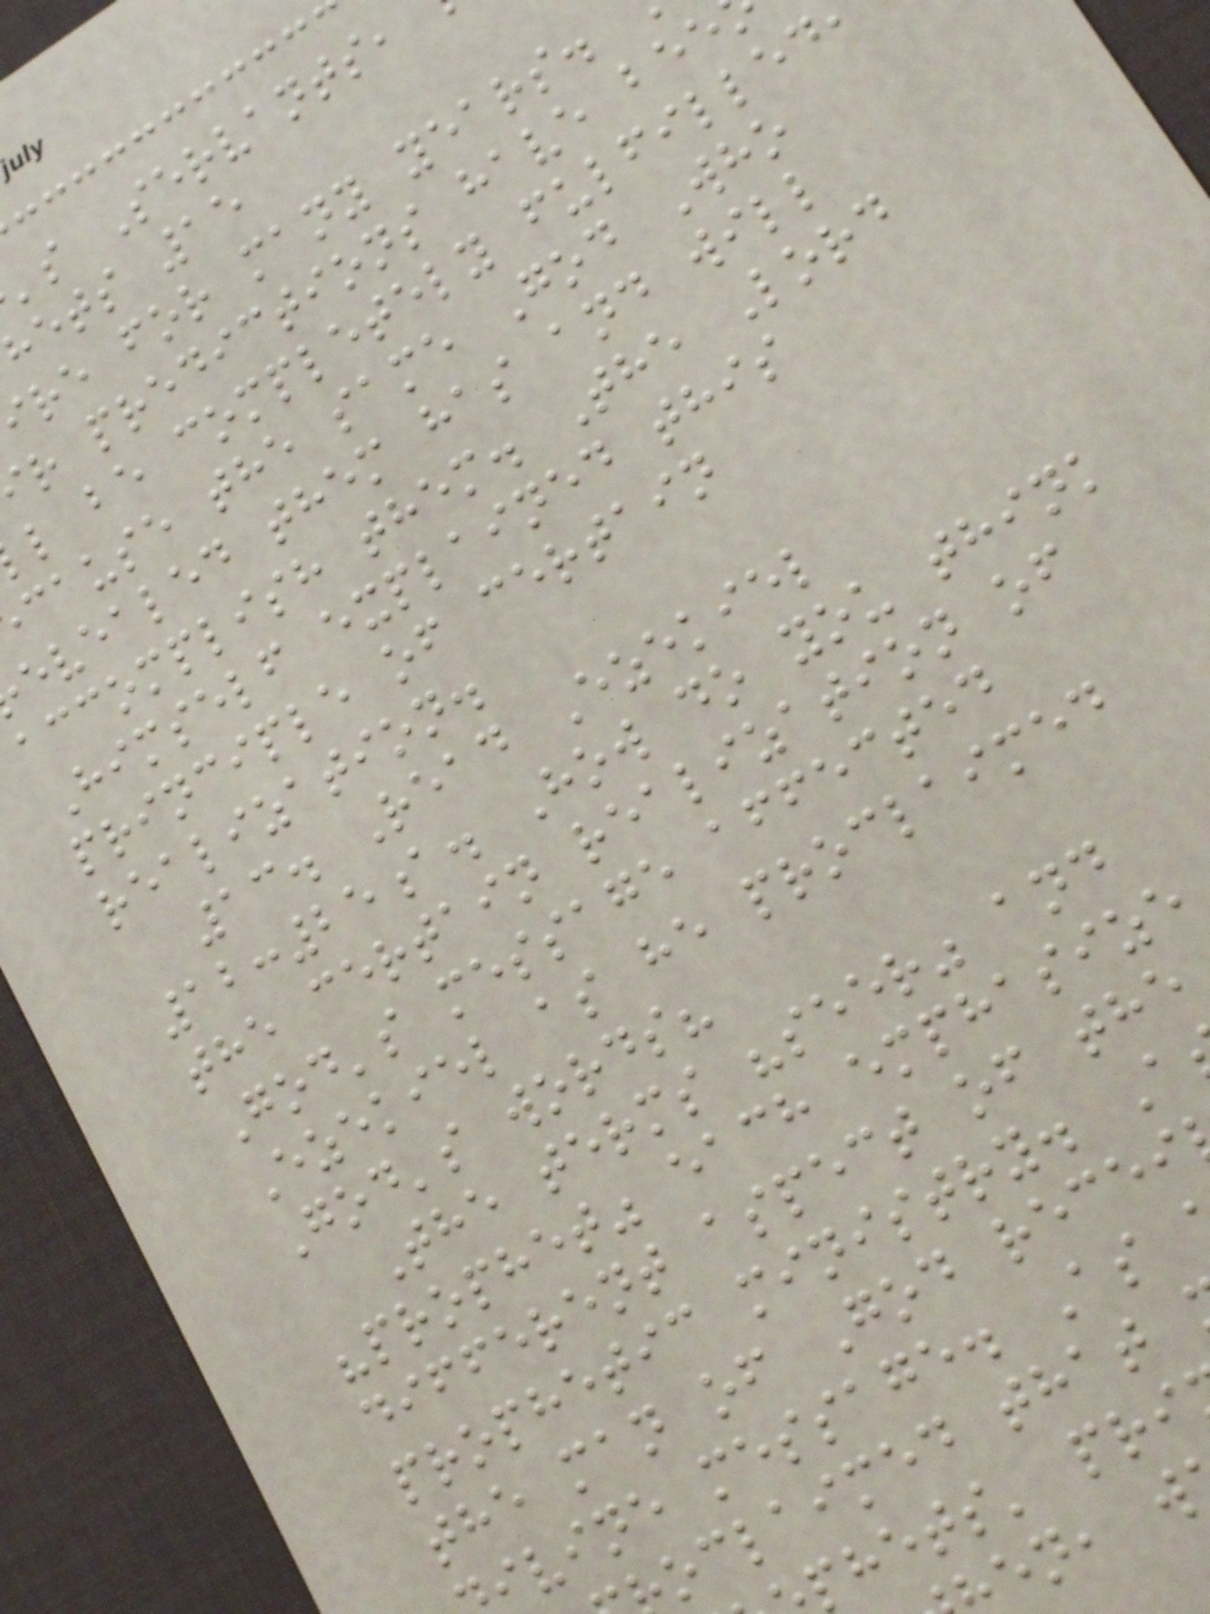's Servants,
hets 15
re for many years.
r predictions have bee
l be completely fulfilled
cause the same God Who
evealed them has and will
accomplish them. The Lord
Himself explained this
principle of certain
realization.
13. Read Ezekiel
12:25a. How do you think
the certain realization of
God's message affected
Ezekiel as he proclaimed
God's words?
The terms "seer" and
"prophet" each emphasize
different aspect of the
prophetic ministry. A
the man of God recei
ivine message. As
oclaimed that
phets' pri
